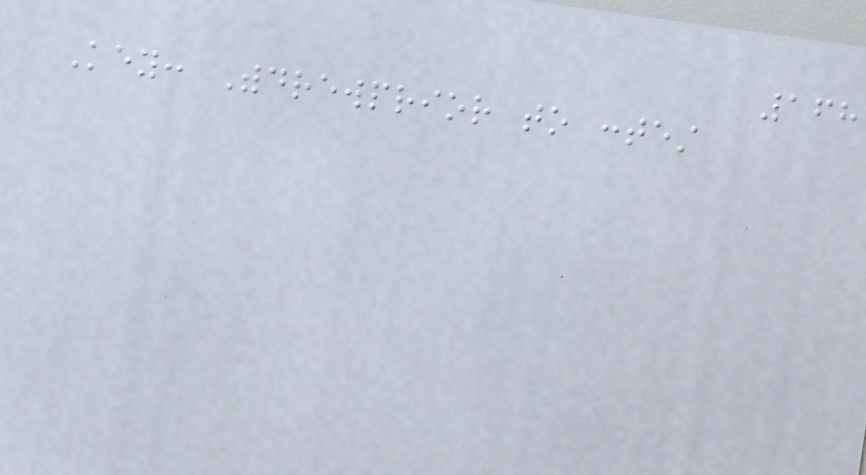168
Key: Withdrewprior to contest
